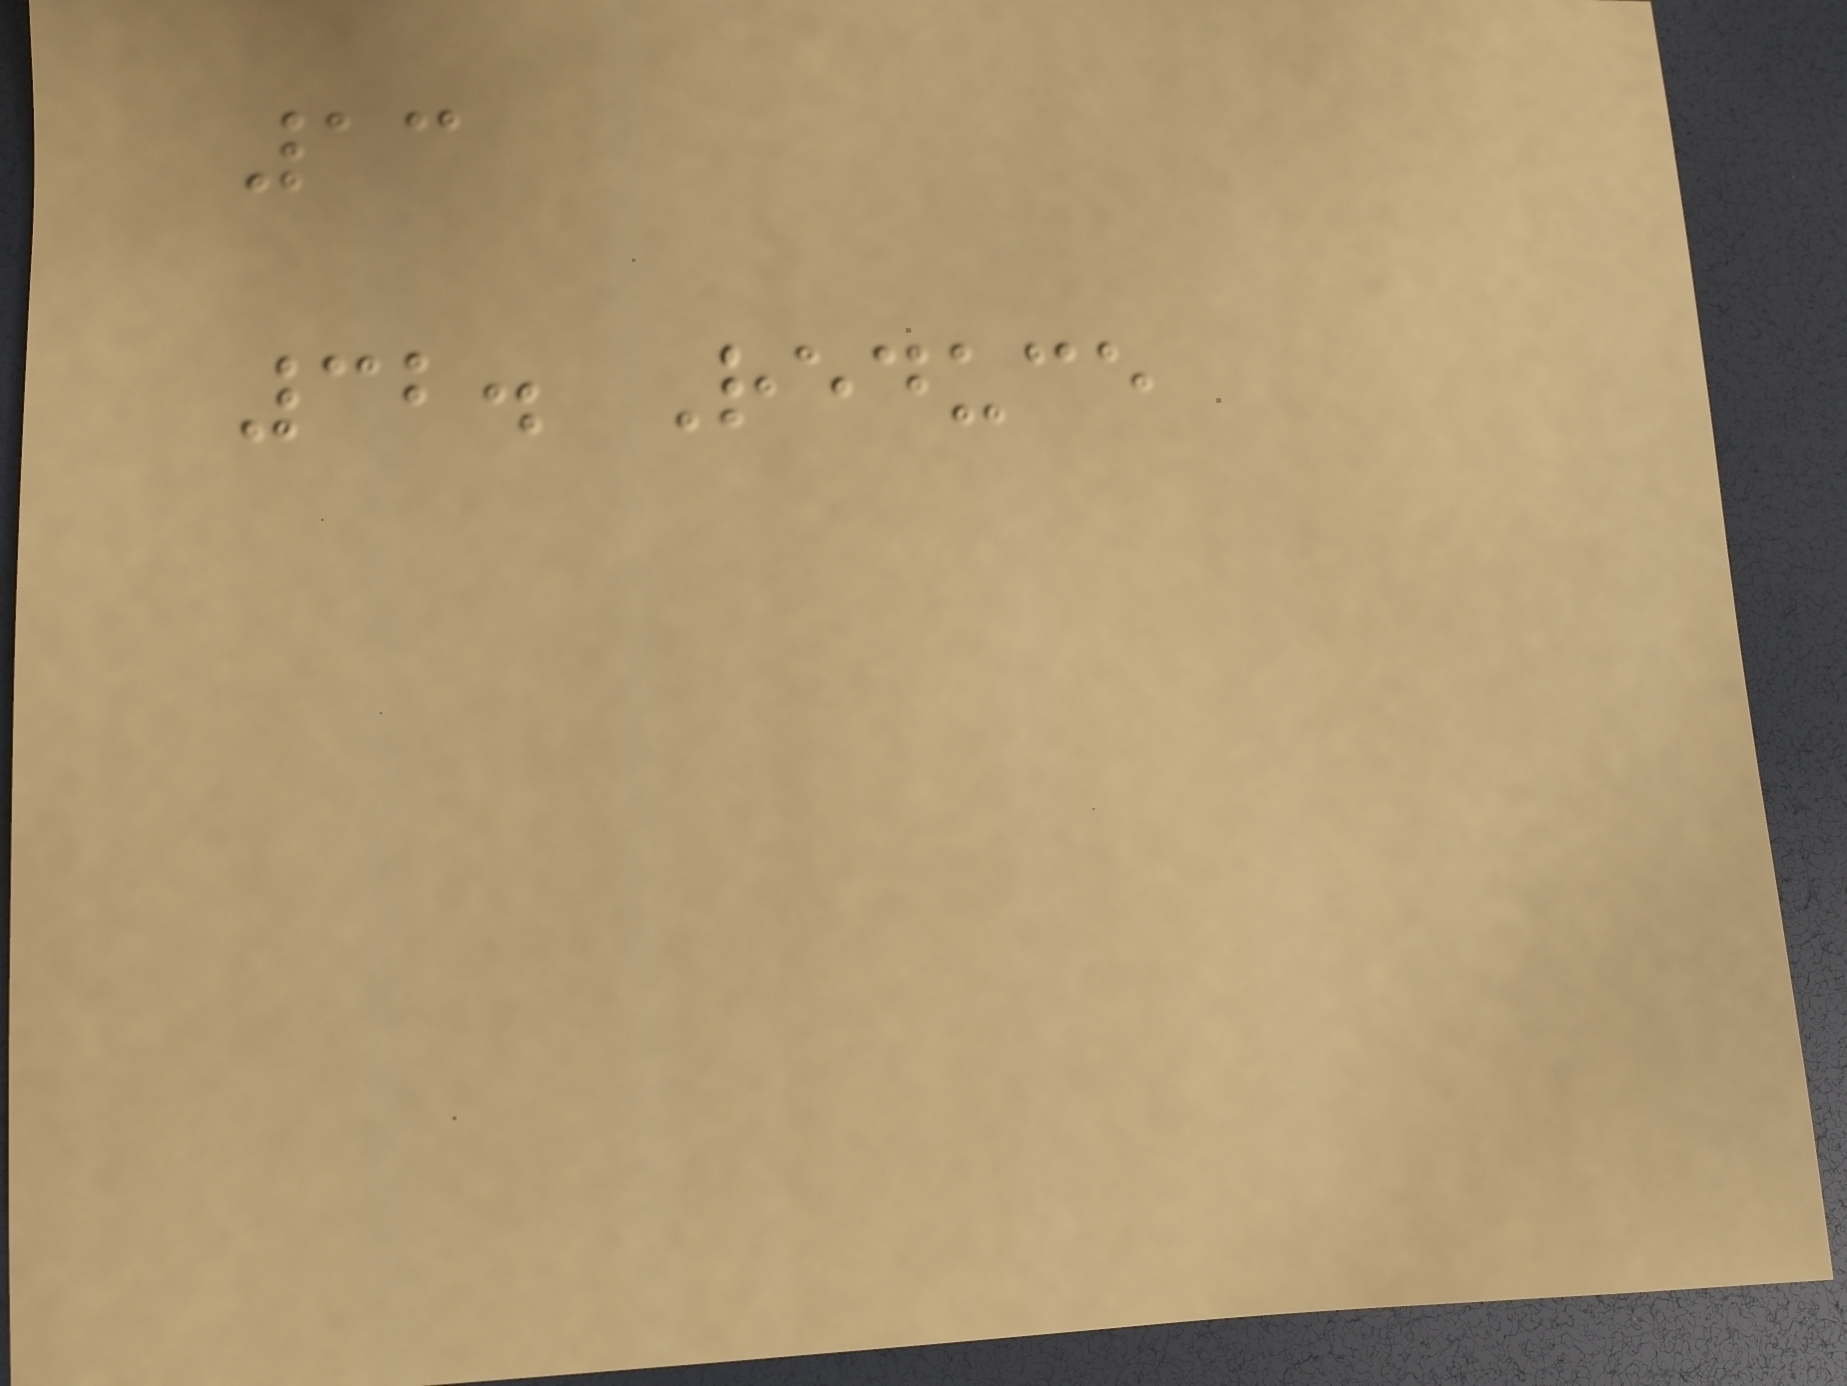13
32. Reduce
